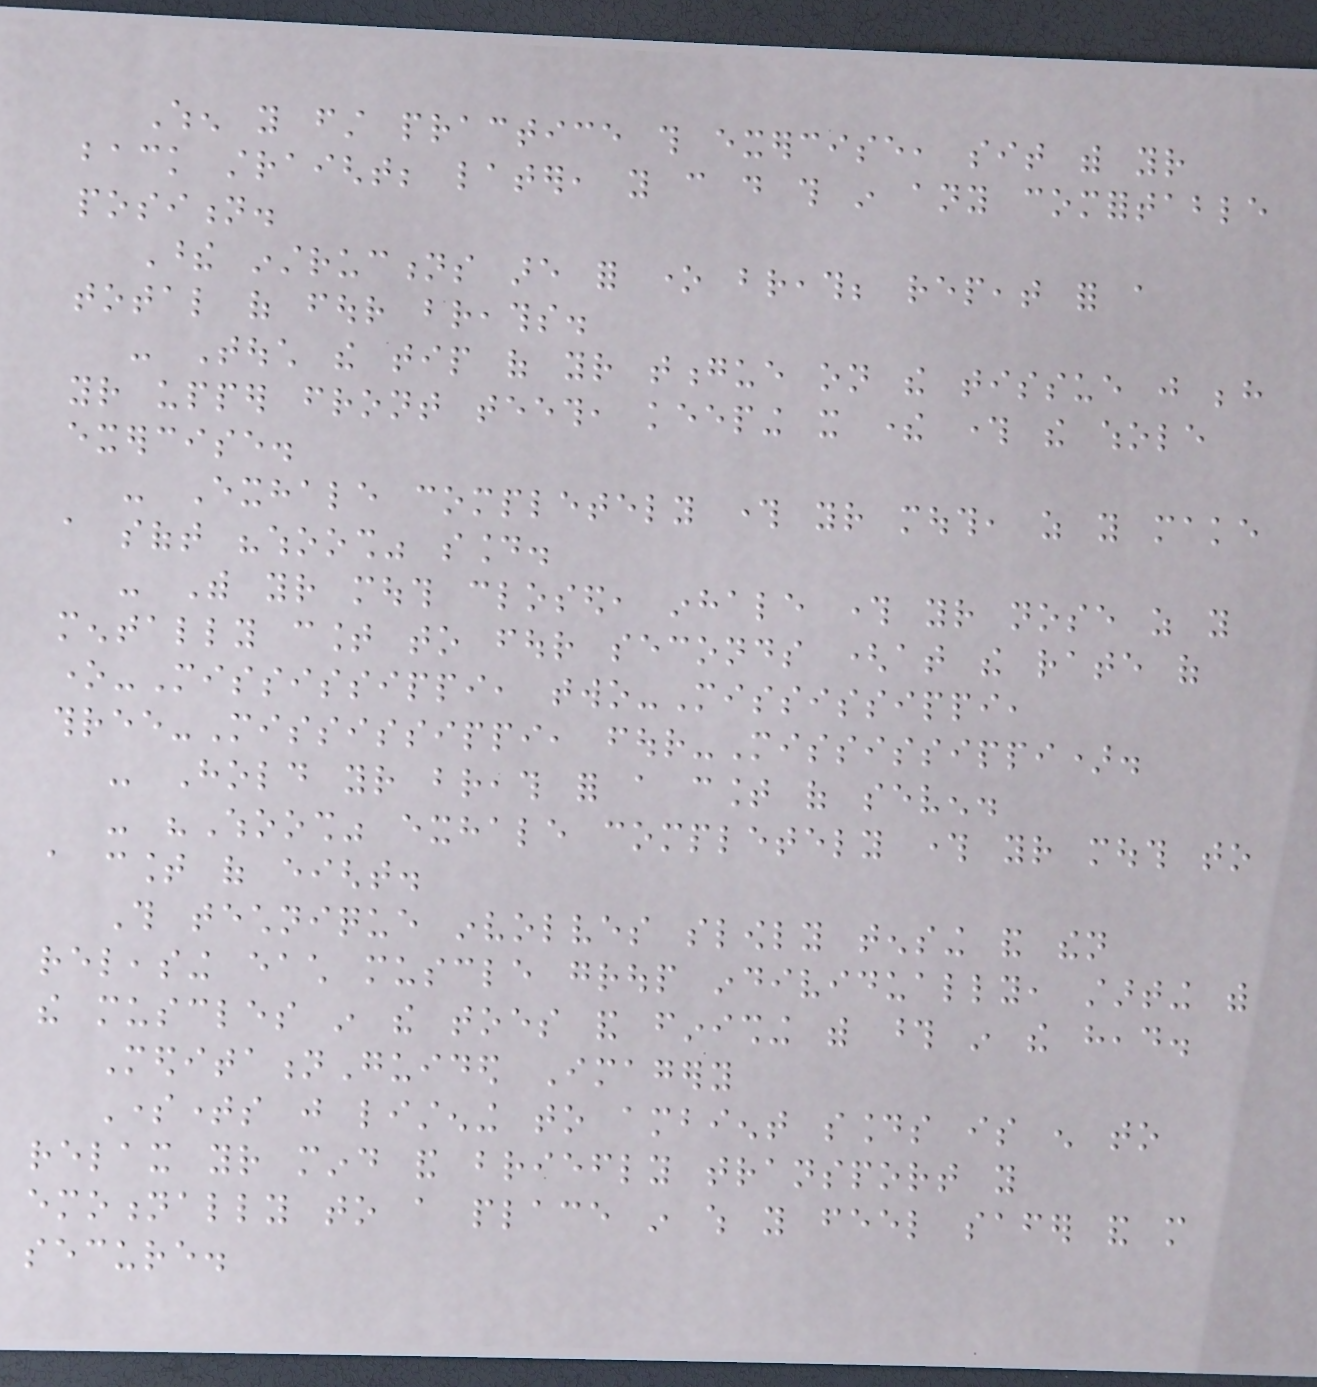When you first practice this exercise, sit with your
back straight; later, you can do this in any comfortable
position.
These instructions are for one breath; repeat for a
total of four breaths.
- Touch the tip of your tongue on the tissue just behind
your upper front teeth, keeping it there through the whole
exercise.
- Exhale completely through your mouth, as you make
a soft "whoosh" sound.
- With your mouth closed, inhale through your nose as you
mentally count to four seconds (at the rate of
one-Mississippi, two-Mississippi,
three-Mississippi, four-Mississippi).
- Hold your breath for a count of seven.
- "Whoosh" exhale completely through your mouth to
a count of eight.
This technique involves slowly tensing and then
releasing each muscle group individually, starting with
the muscles in the toes and finishing with those in the head.
MeditationGuided Imagery
Sometimes just listening to ambient sounds is enough to
relax your mind and briefly transport you
emotionally to a place in which you feel safer and more
secure.
